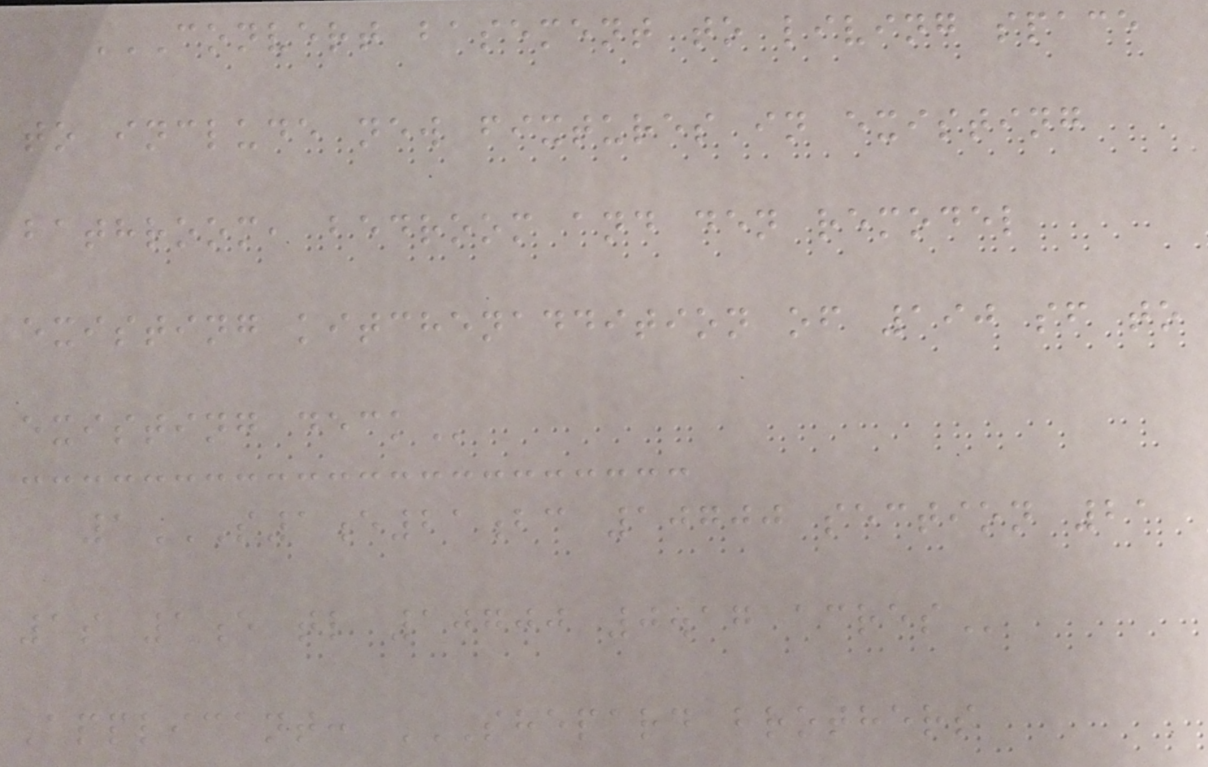CONVERT BASEMENT TO LIVING SPACE
TO INCLUDE NEW FIXTURES IN EXISTING
BATHROOM, BEDROOM AND DEN REMODEL
EXISTING KITCHENADDITION OF 190 SF TO
EXISTING DECK
1S1E21BC 10700 SECTION 21
1S 1E TL 10700 0.17 ACRES
Applicant: SHEPARD BROTHERS
